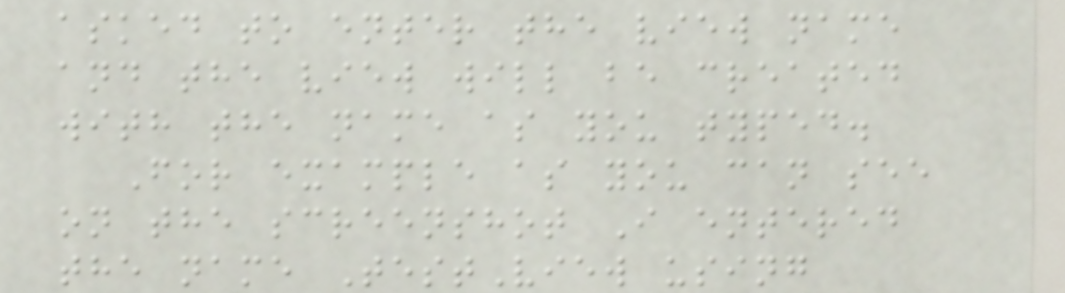asked to enter the view name
and the view will be created
with the name as you typed.
For example as you can see
on the screenshot I entered
the name TestView using
